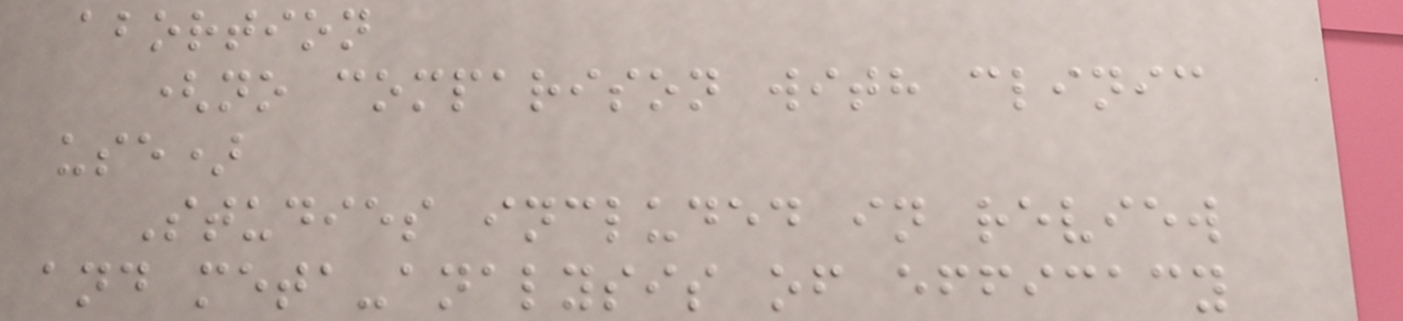abortion
(no comparison with clinic
use)
Studies included in review
and meta-analysis of efficacy
